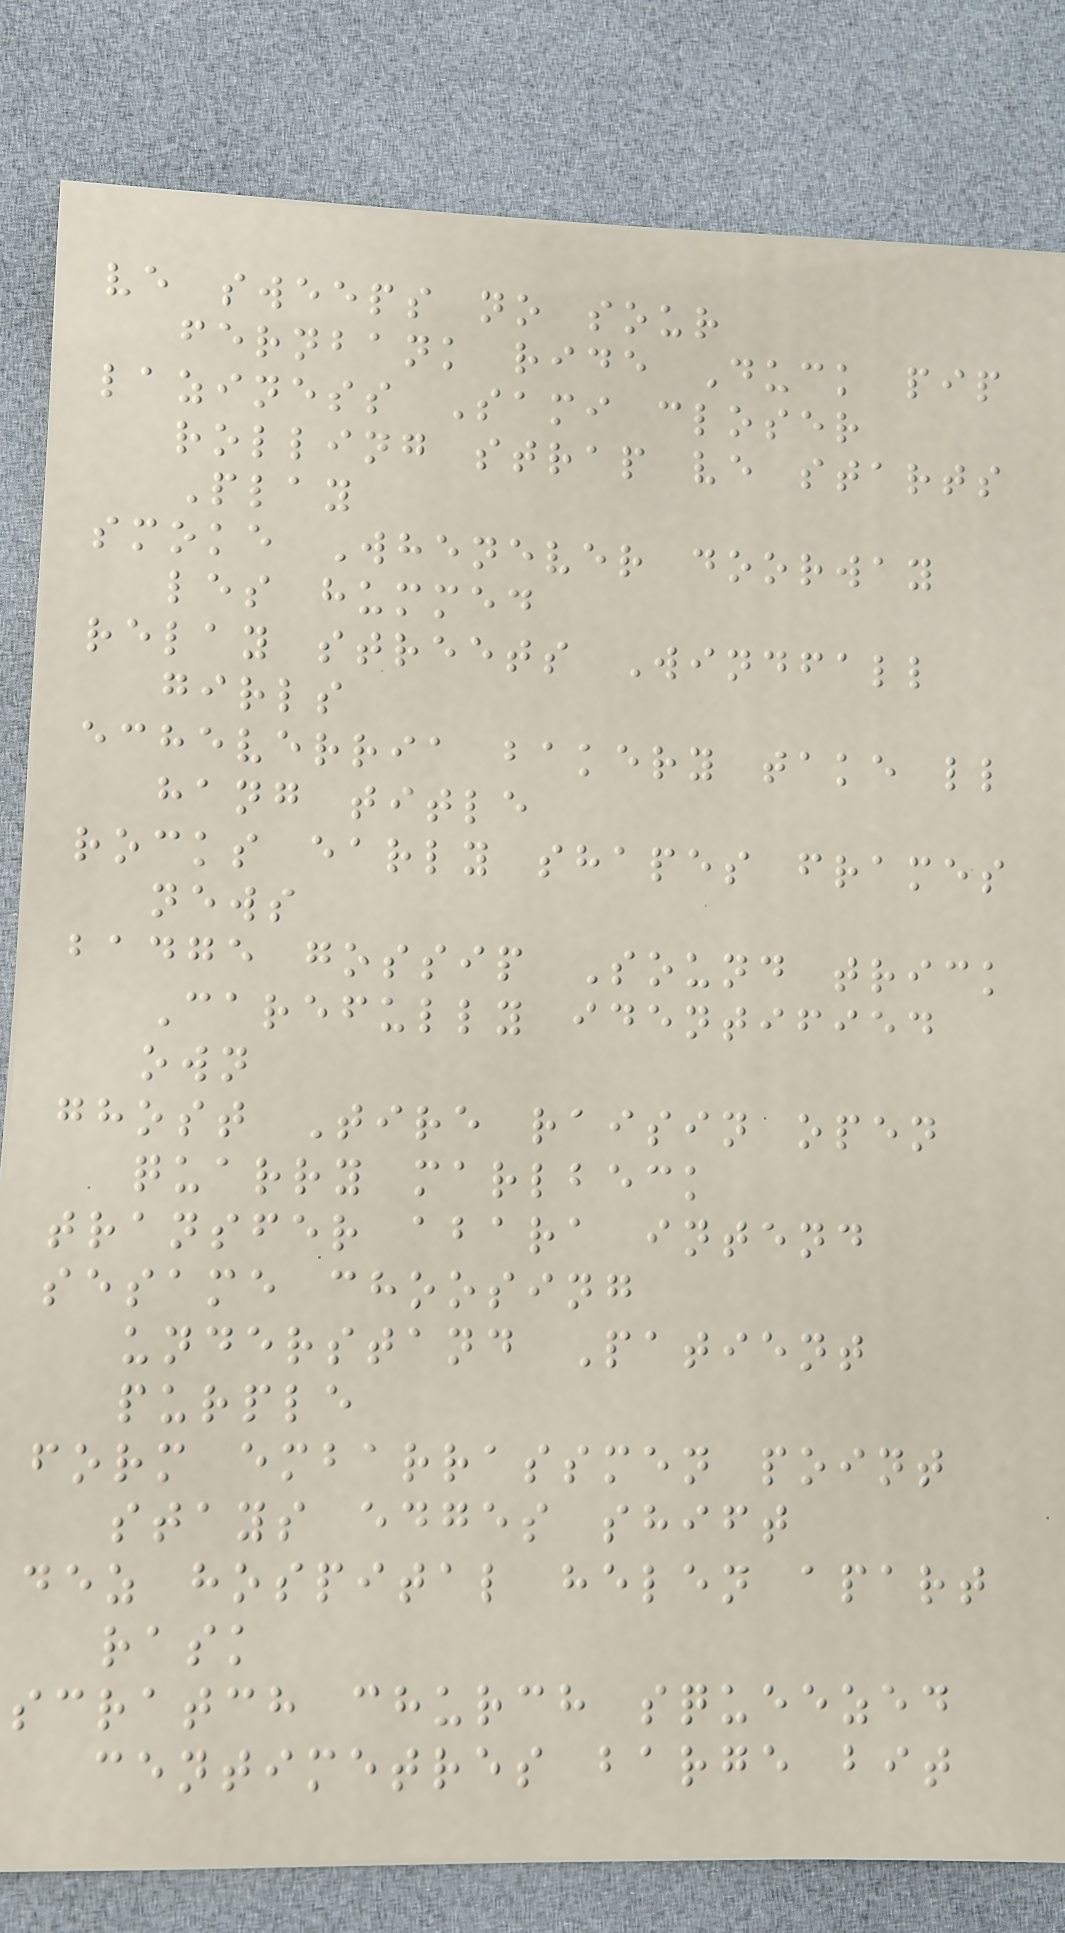ve sweeps no sour
fernbank ride Duck pip
laziness Sami closer
rolling strap ve starts
Play
smoke Whenever doorway
les hummed
relay streets Windfall
girls
echeverria bakery take ll
hang title
rocks early shapes frames
news
badge gossip Sound trick
Carefully identified
own
ghost Tire raisin open
quarry marlbeck
transfer abara intend
sesame choosing
understand Patient
purple
form embarrassmen point
stays edges shift
dez hospital helen apart
rask
scratch church squeezed
centimetres barge bit
